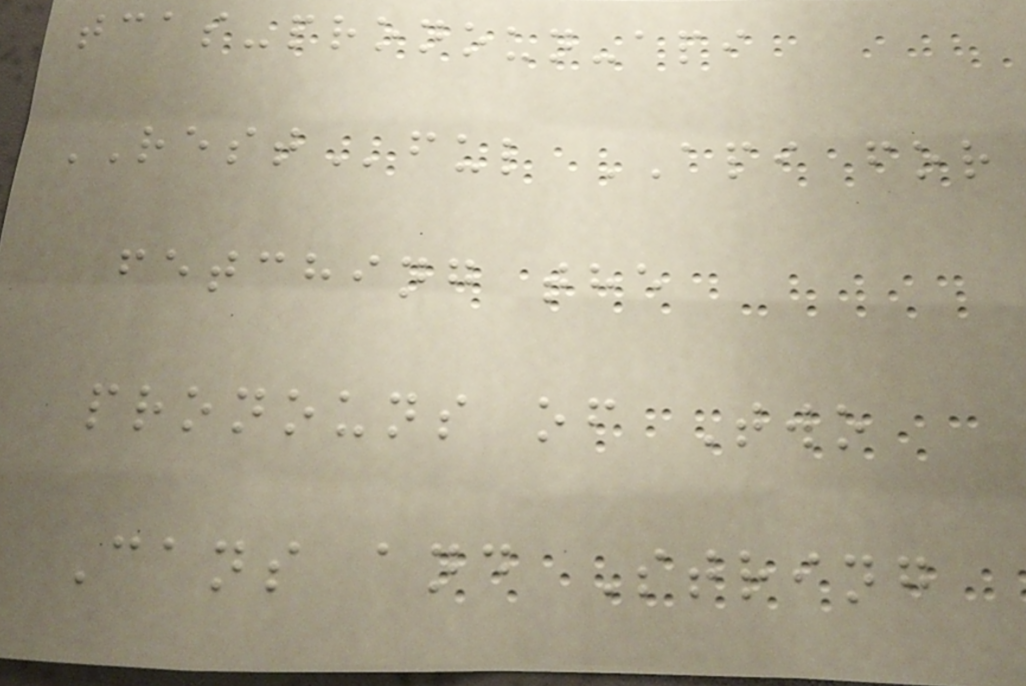tcas-pronoun-api
RESTful API for
fetching the
pronouns of Two
Cans and String
